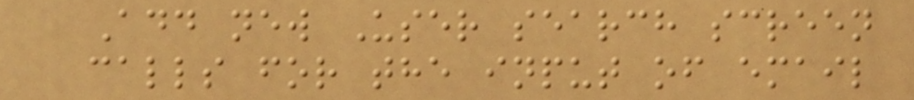Add new User search screen
calls for the input of email
